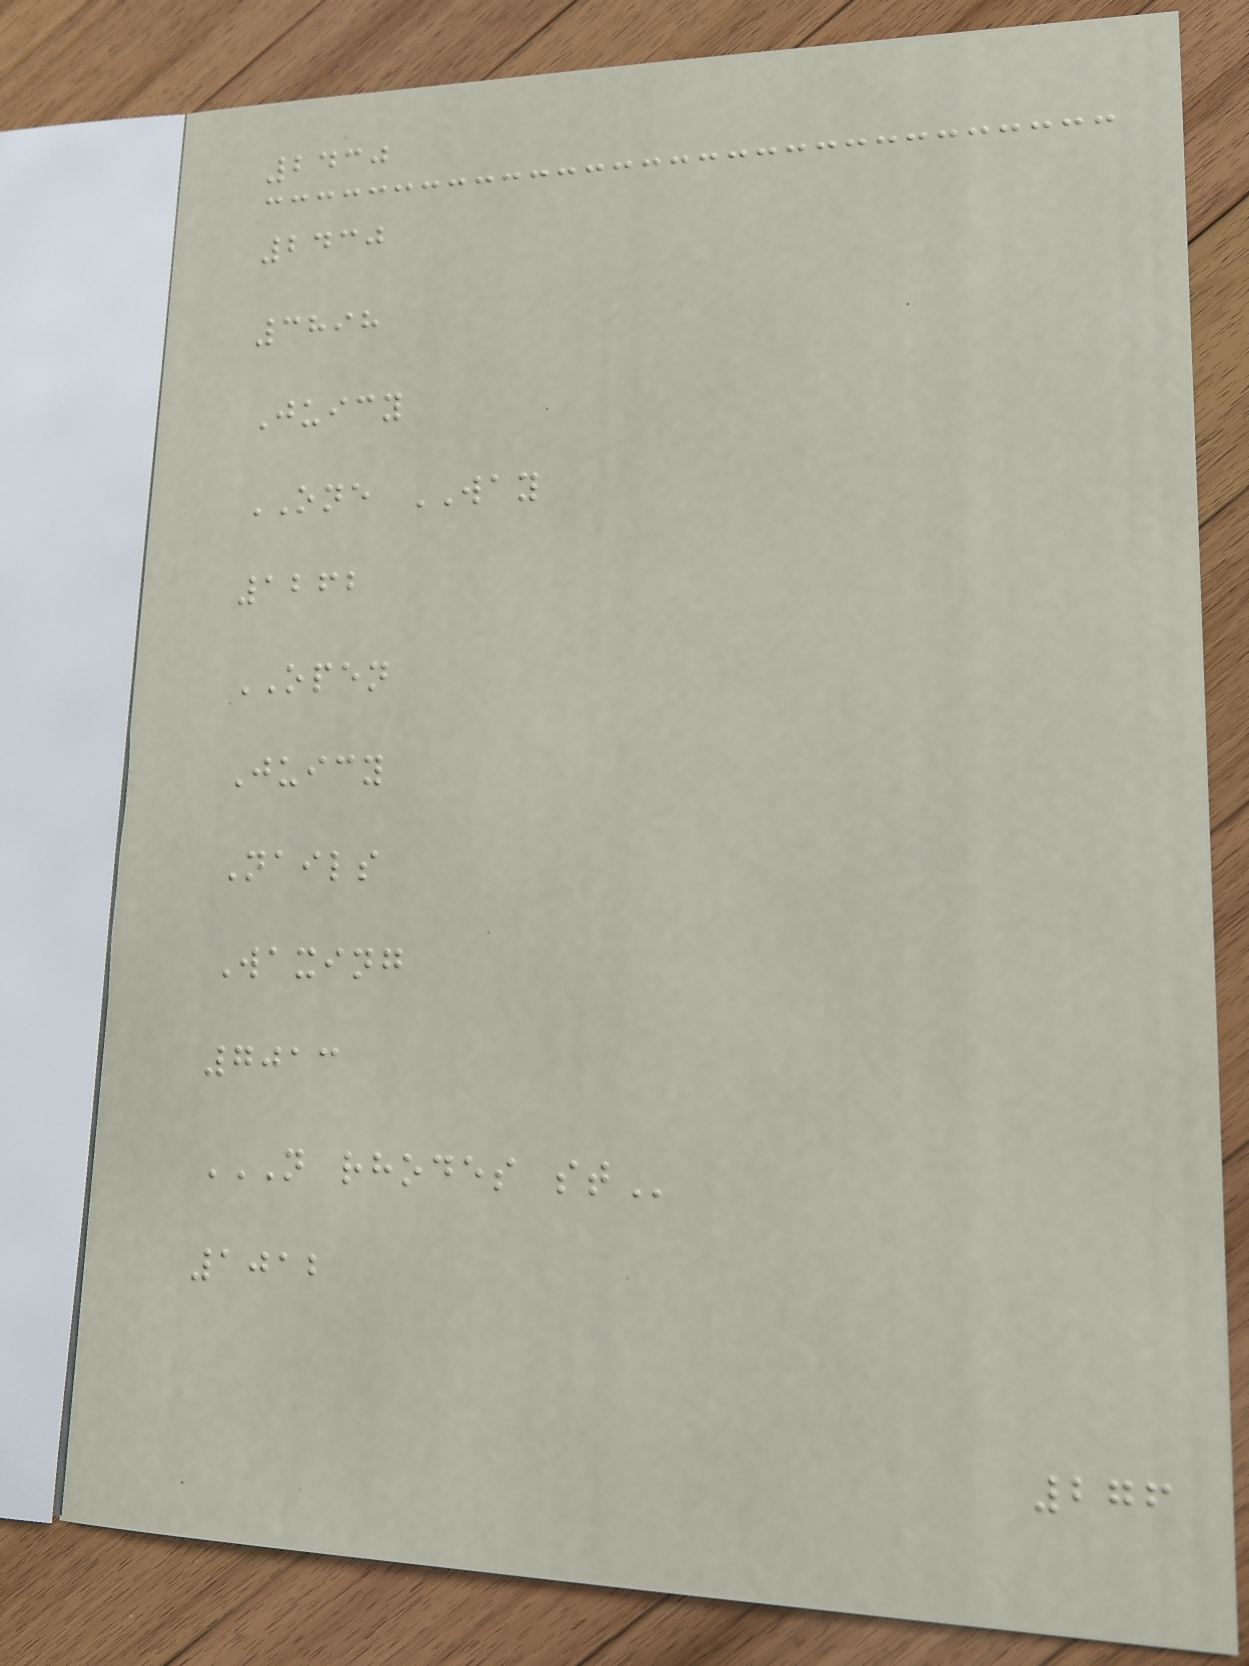2430
2430
3898
Juicy
ONE WAY
1262
OPEN
Juicy
Nails
Waxing
7013
N RHODES ST
1012
276
